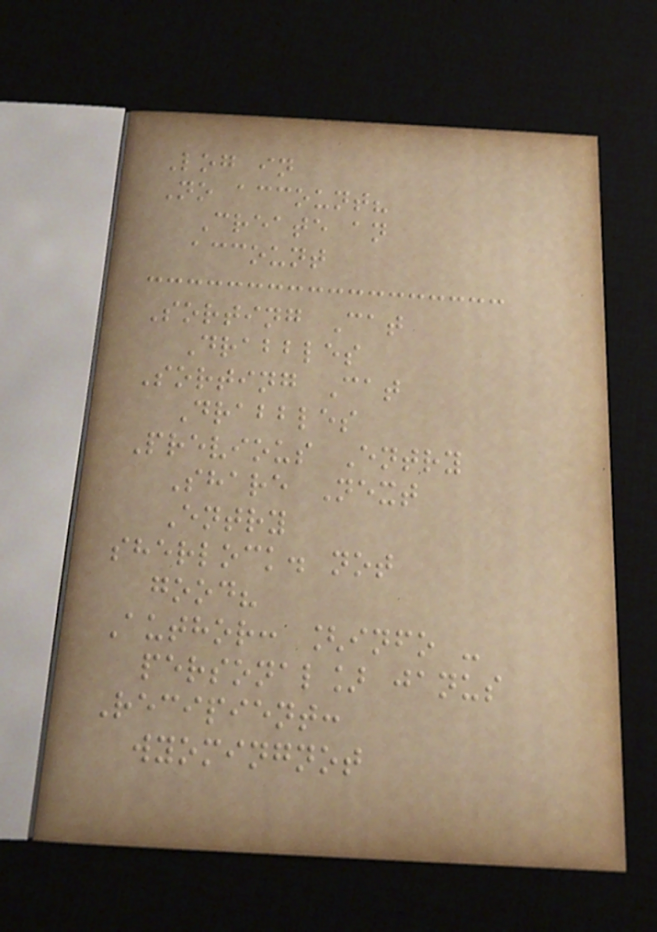Log in
No account?
Create an
account
Sorting Cat
Drabbles
Sorting Cat
Drabbles
Previous Entry
Share Next
Entry
sherlock. not
good?
Author: [info -
personal] janus
Recipient:
wyomingnot
